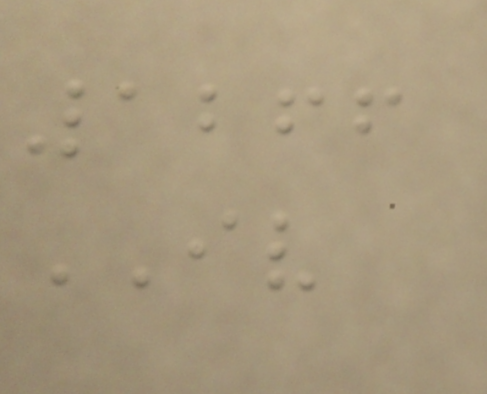1266
IV
